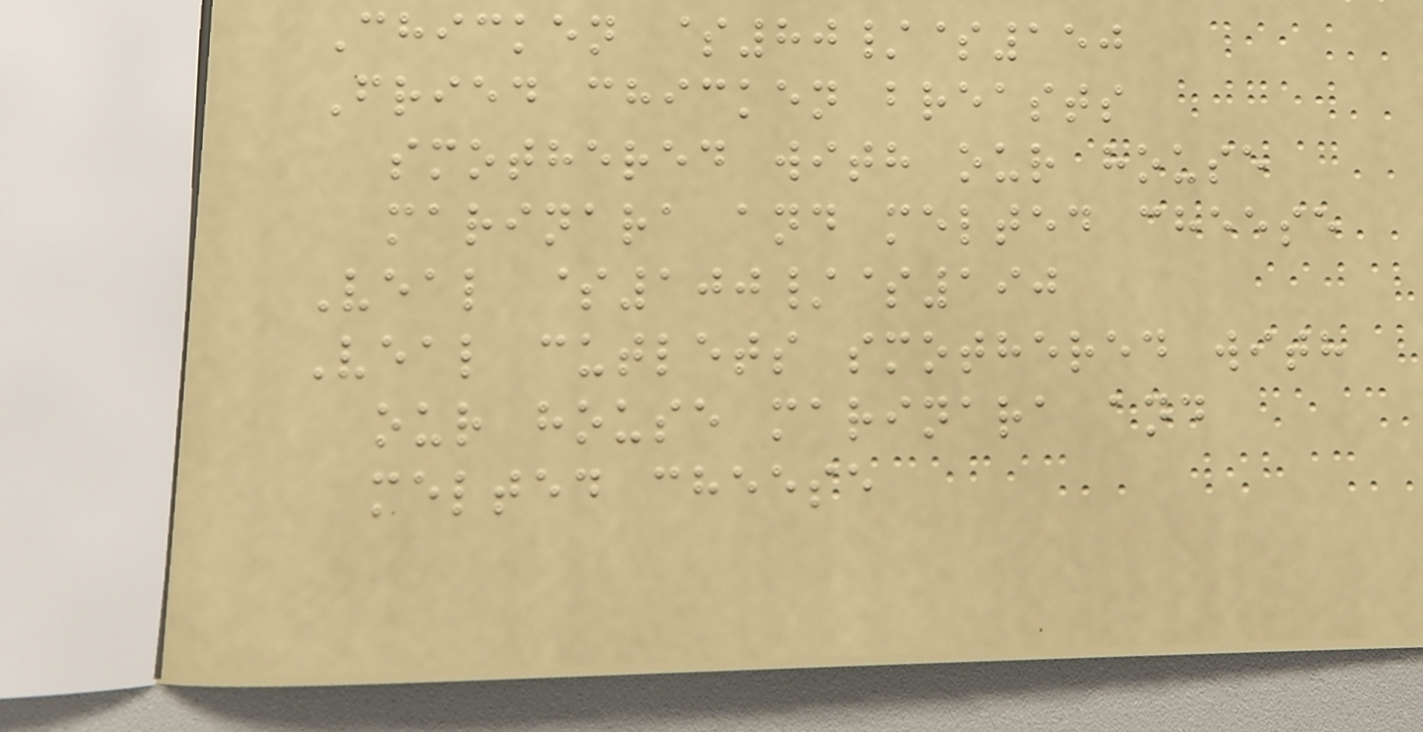Chicken $80/$150
Fried chicken breasts
smothered with our house
marinara and melted cheese
Veal $100/$190
Veal cutlets smothered with
our house marinara and
melted cheese
